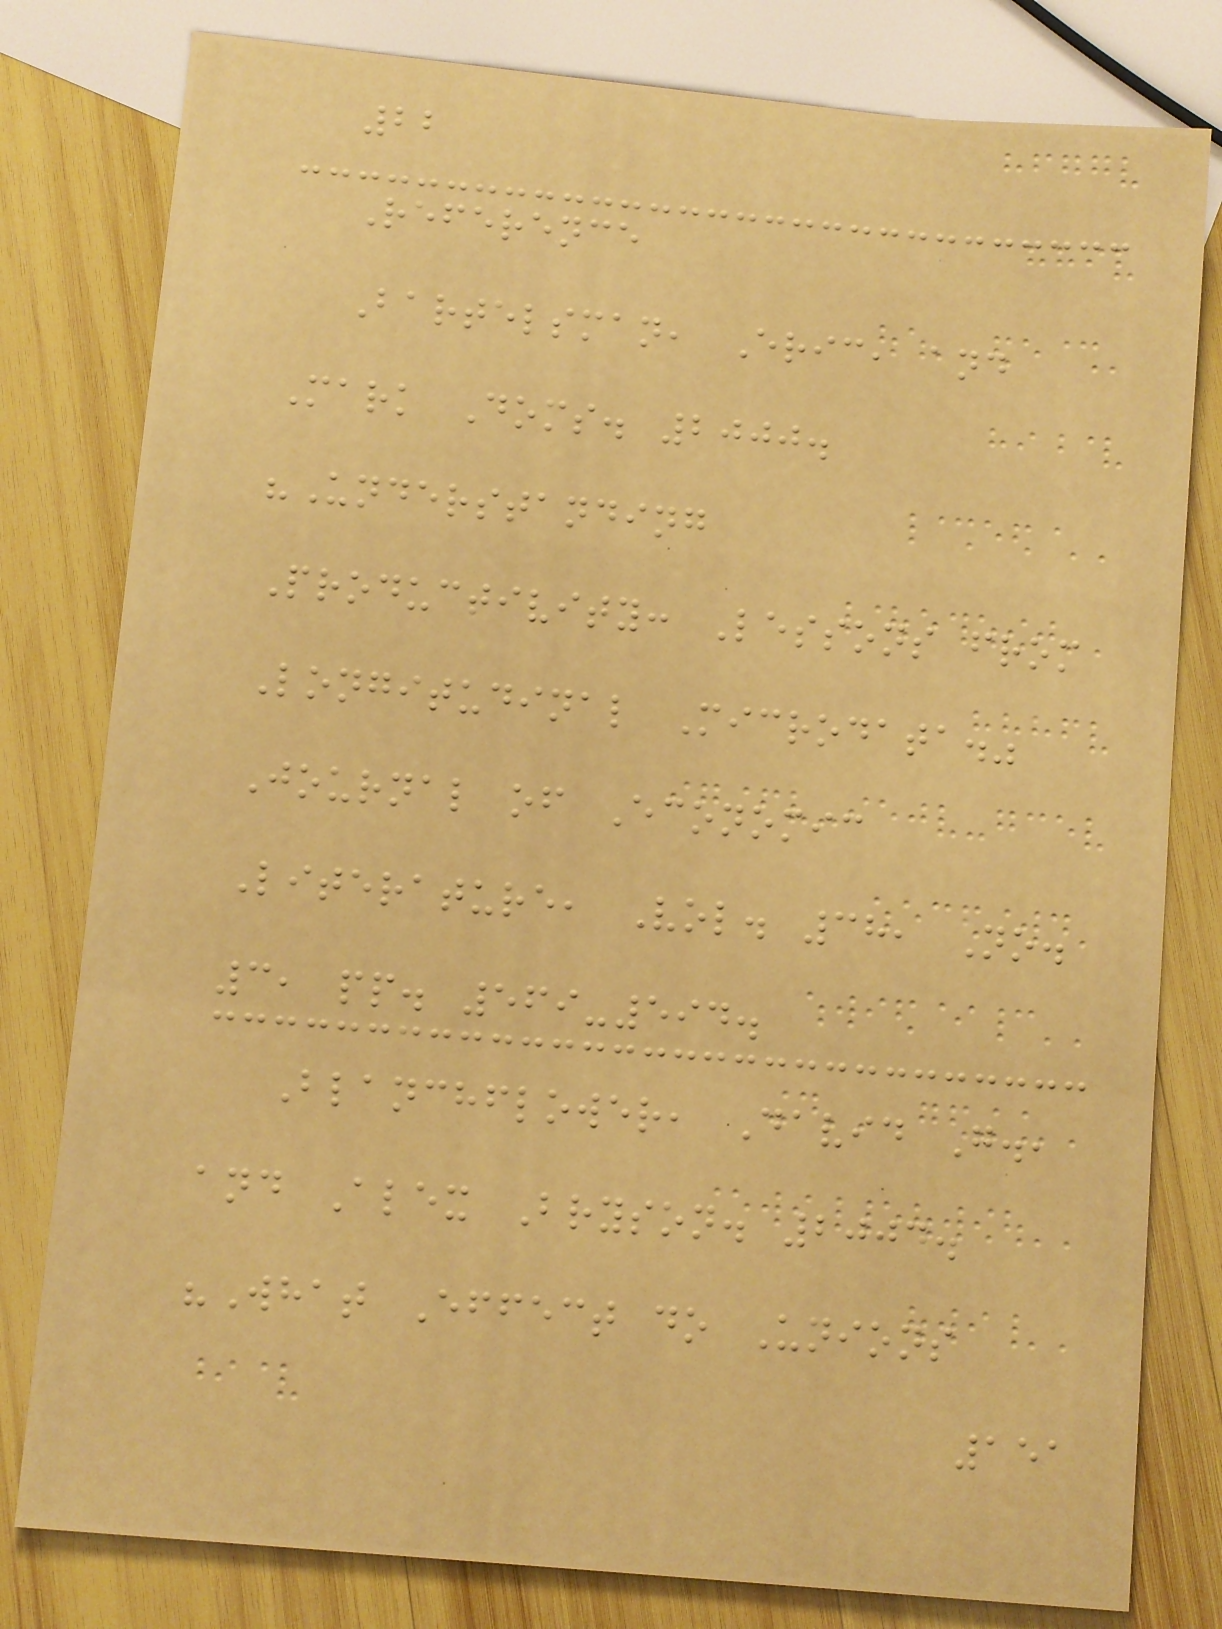22
Reference
Bartelsman, Eric, and
Mark Doms. 2000.
"Understanding
Productivity: Lessons from
Longitudinal Microdata."
Journal of Economic
Literature, Vol. 38, No.
3, pp. 569-594.
Blanchflower, David G.,
and Alex Bryson. 2004.
"What Effect do Unions
151
